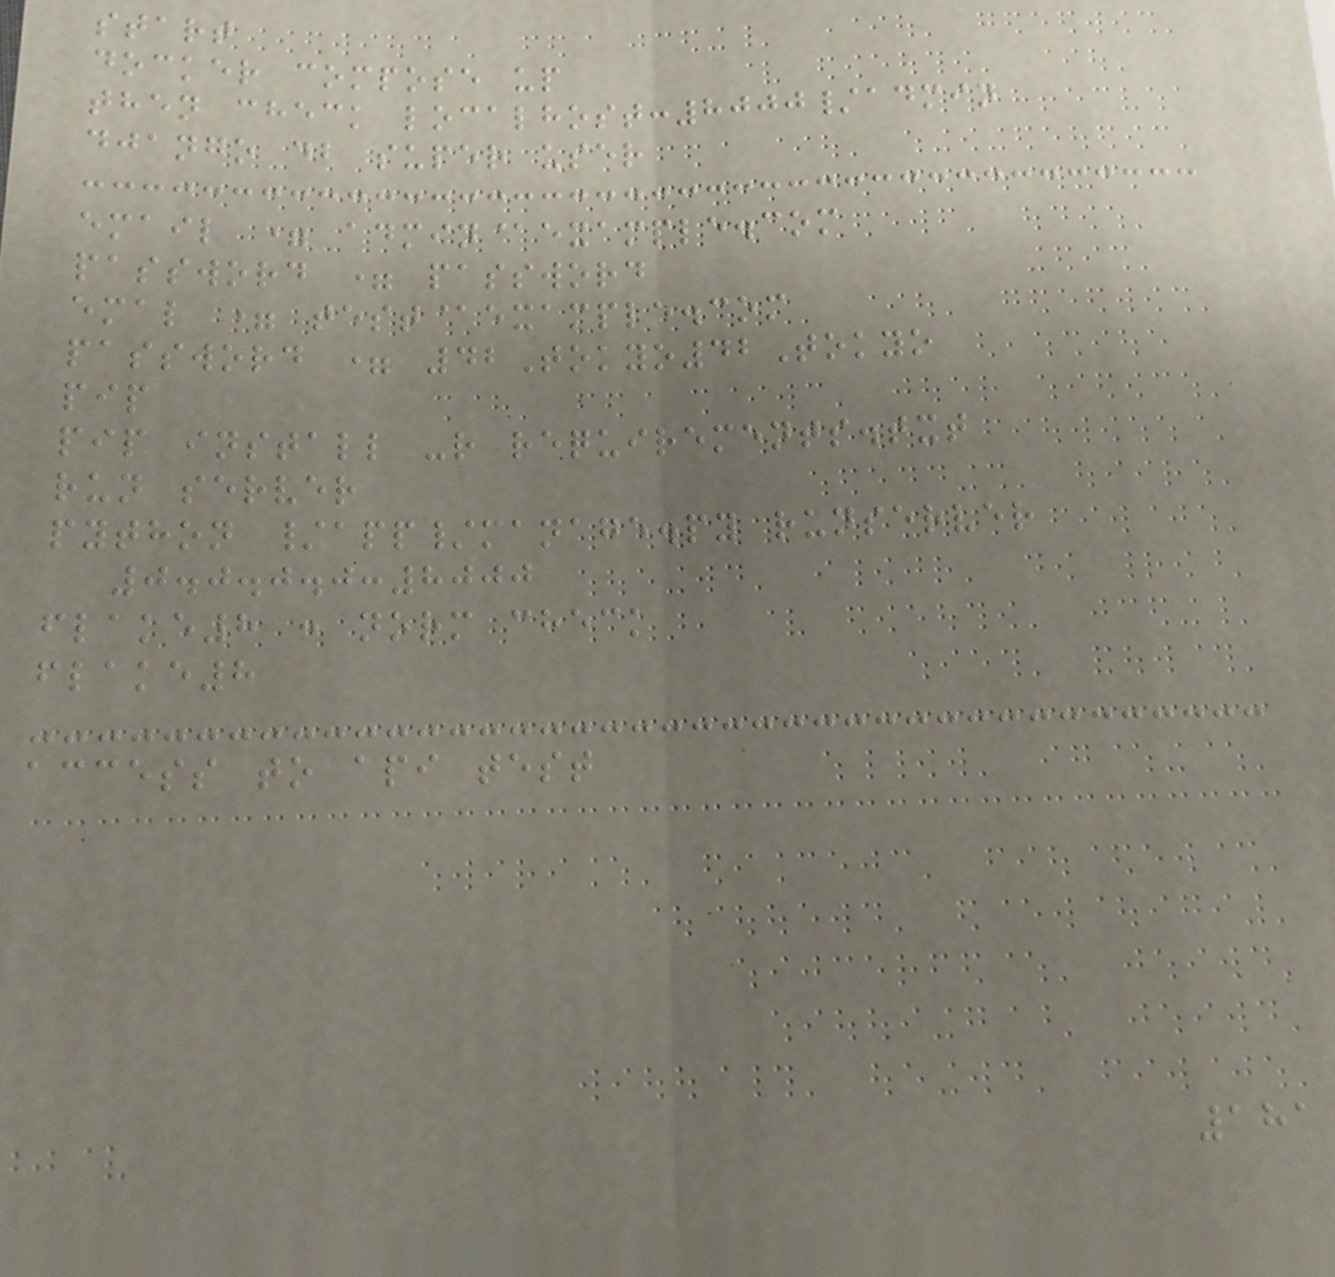start
docker compose up
then check localhost:8000/admin
django db super user
email = admin@example.com
password = password
emal = test@example.com
password = 42Tokyo42Tokyo
pip
pip install -r requirements.txt
run server
python /app/manage.py runserver
0.0.0.0:8000
flake8 : norm check
flake8
access to api test
181
